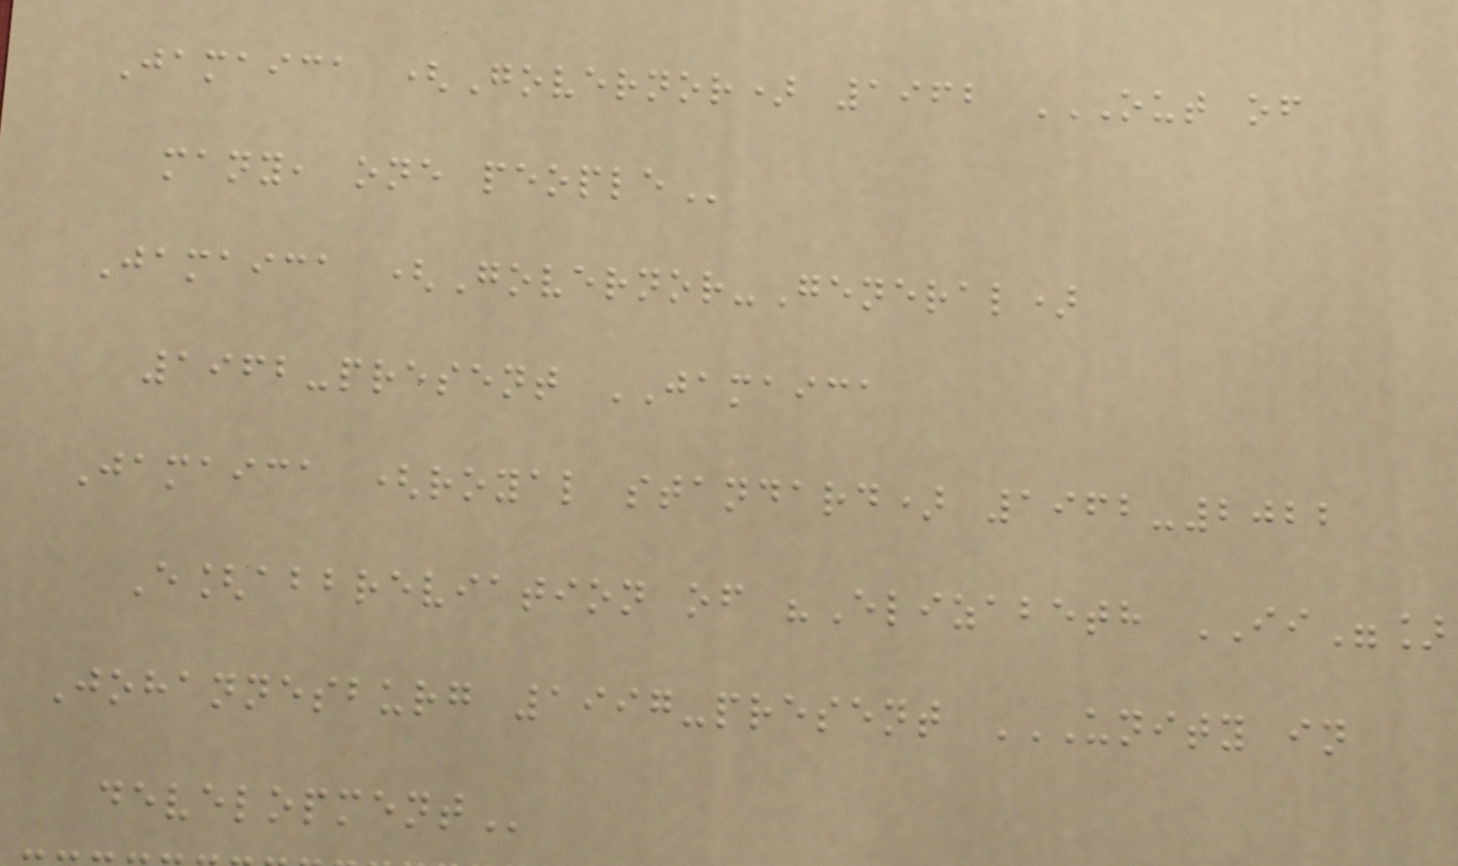Jamaica (Governor) 1962 OUT OF
MANY, ONE PEOPLE
Jamaica (Governor-General)
1962-present JAMAICA
Jamaica (royal standard) 1962-2022
E[abbreviation of "Elizabeth II"]
Johannesburg 1997-present UNITY IN
DEVELOPMENT
